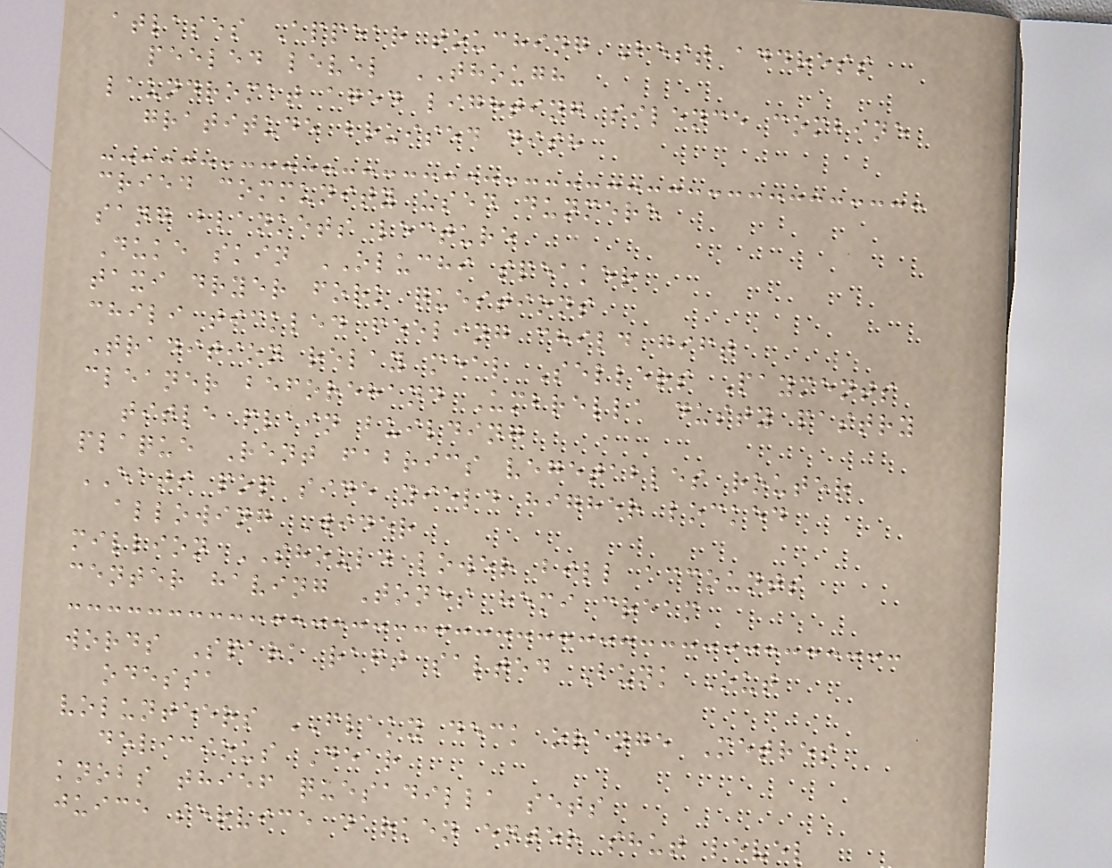atlases Appear touching Best address
peeled level THOUGH
laundromat aged lighting silence combine
gratitude bruised dish
cried community used dunmere
sang blankets lecture
Duke skin OLUCHI speaker
taxi dryer fork questions
chili tickled feeling child gift
Tradition relay meal Sellers Payments
cleaner beforehand Umbrella dusty pastry
title plain building
plaque Rent fabrics vegetables router
EATS pop side yield higher locked
allowing Wider
million SHOULD lower bill accounts
center having Tones hemi cream
words Spark raft salted Bunk Out
odessa
volunteers FLAKY deck orange Metres
delicious Dear
knobs thief quesadilla sets
juice service darken enter shut level
